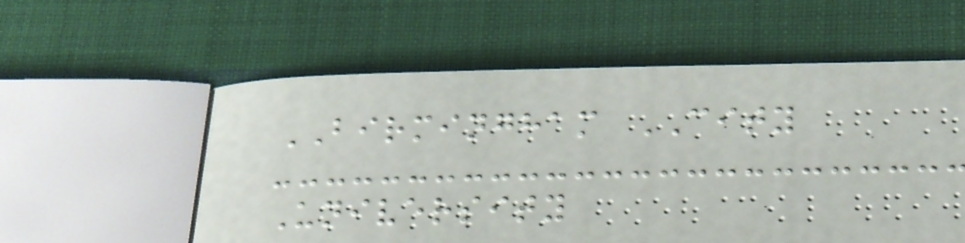BIRMINGHAM CITY
University
